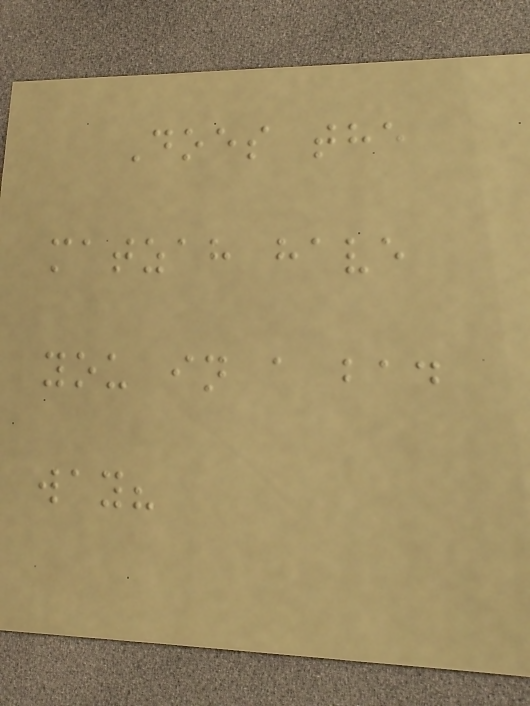Does the
matzah have
you in a bad
way?
